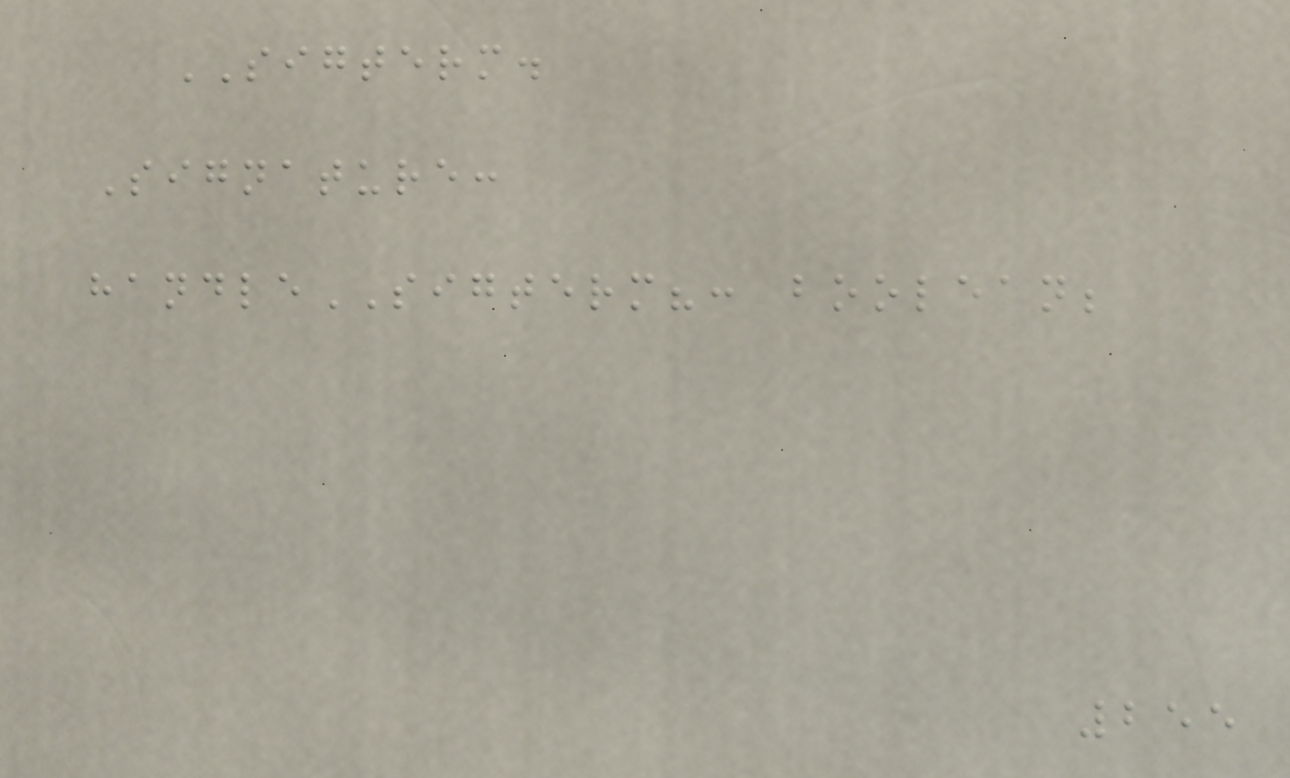SIGTERM.
Signature:
handleSIGTERM?: boolean;
255
